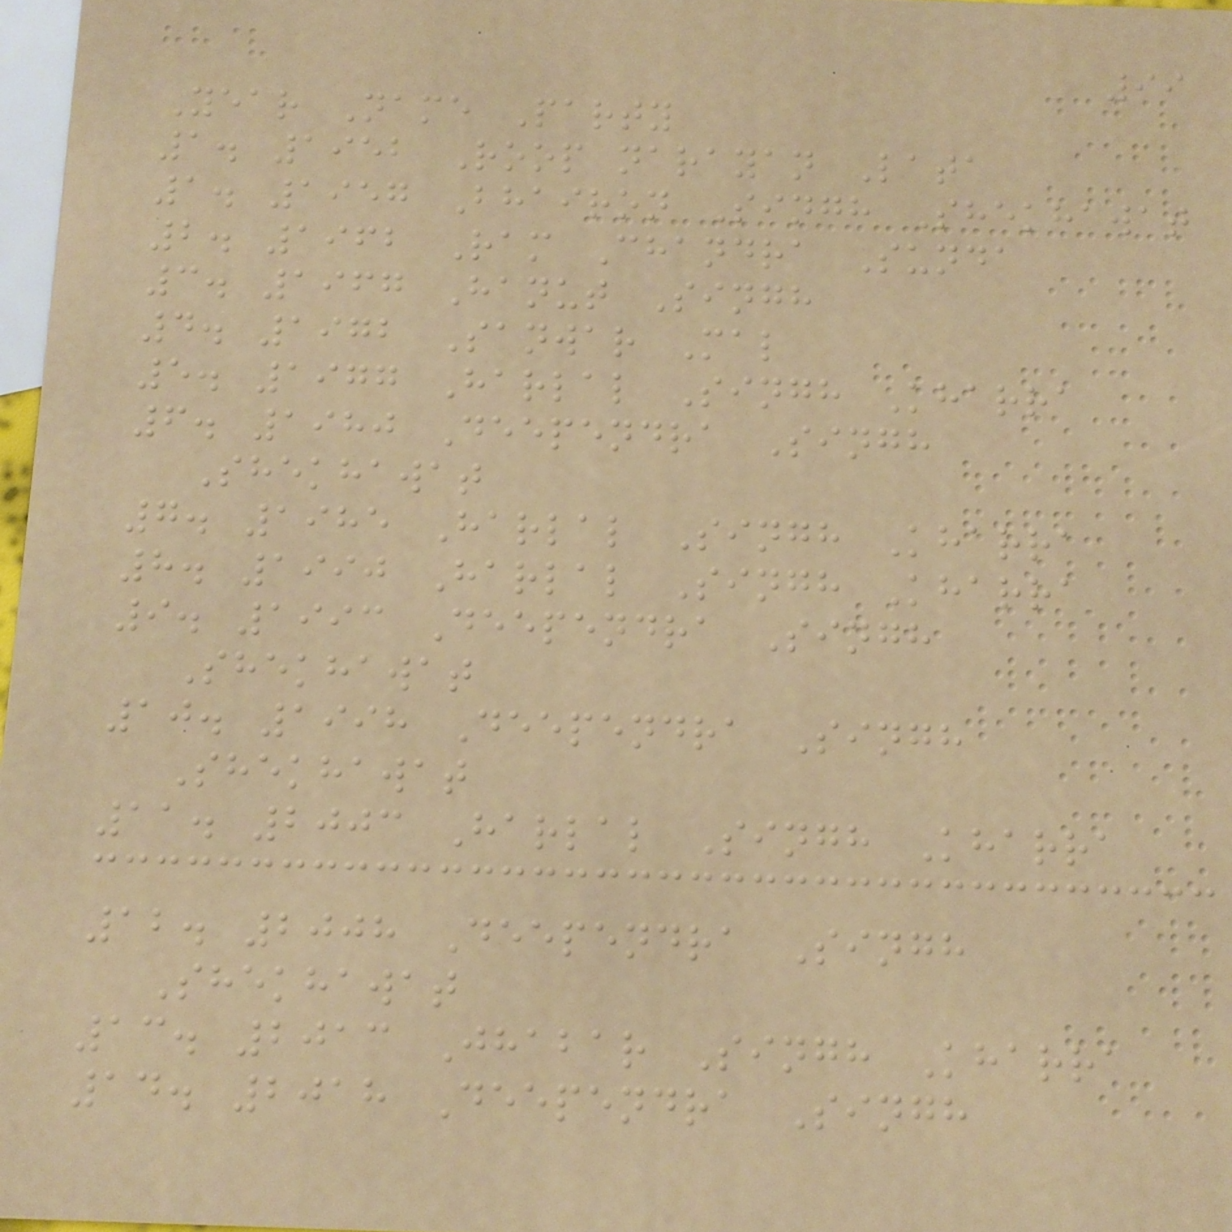99
Year Name Party
1. 1952 Roop narayan Lata
1. 1957 Bhairon Singh Shekhawat
2. 1962 Ram Chandra Sunda
3. 1967 Hanut Singh
4. 1972 Sanwar Mal
5. 1977 Harlal Singh Kharra
6. 1980 Deependra Singh
Shekhawat
7. 1985 Harlal Singh Kharra
8. 1990 Harlal Singh Kharra
9. 1993 Deependra Singh
Shekhawat
10. 1998 Deependra Singh
Shekhawat
11. 2003 Harlal Singh Kharra
12. 2008 Deependra Singh
Shekhawat
13. 2013 Jhabar Singh Kharra
14. 2018 Deependra Singh
